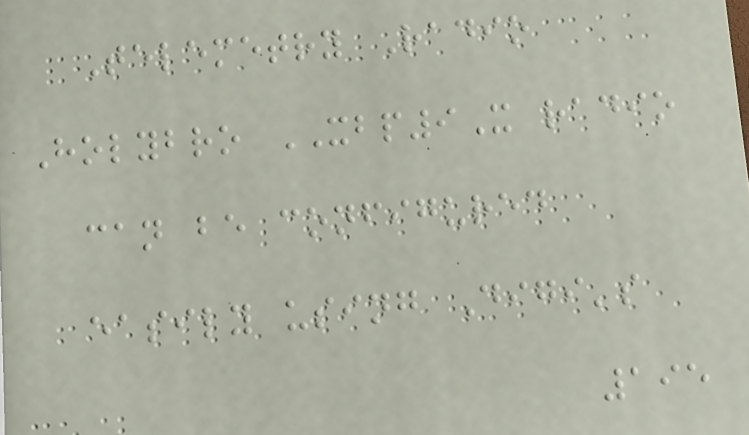Telemetry Radio
Holybro XBP9X radio
can be configured
easily using Digi's
195
